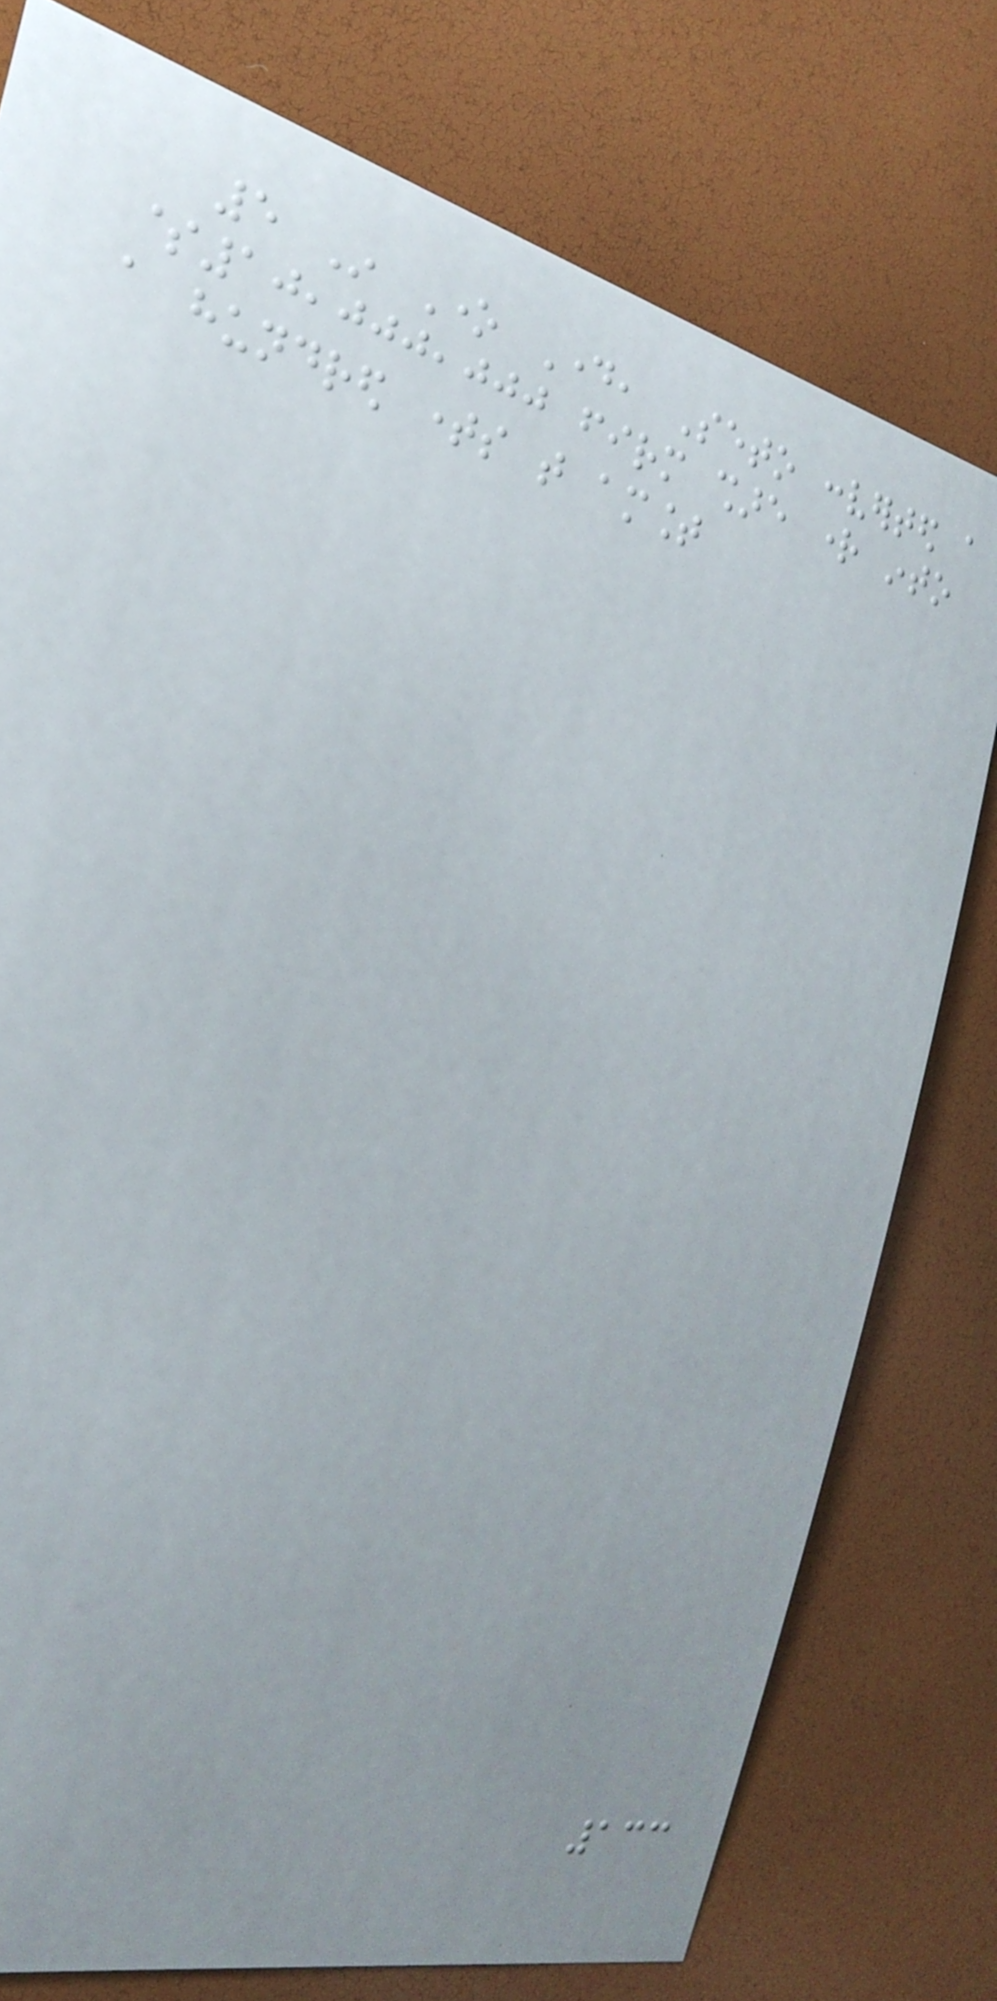5 In One Day, Seto converted a
$10,000,000 firm share right into
a hundred times that amount
133
